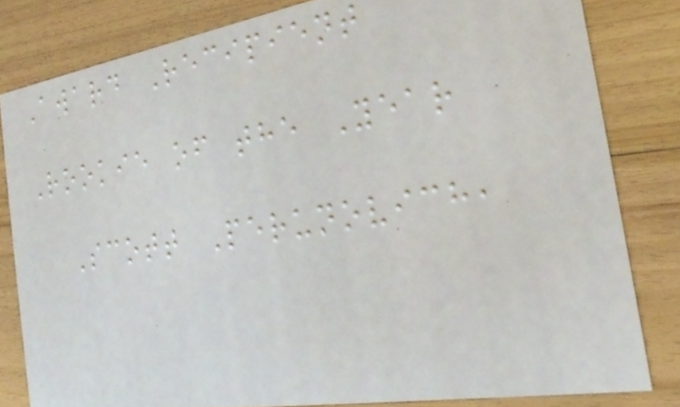Award Recipient
Rookie of the Year
Scott Perunovich,
